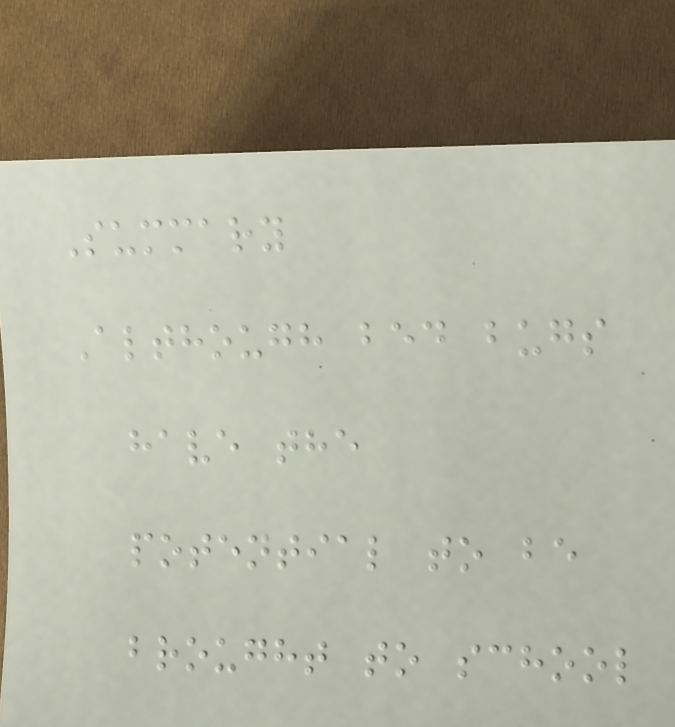Summary
Although bed bugs
have the
potential to be
brought to school
